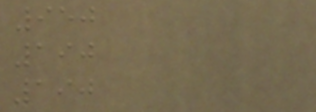950
190
190
